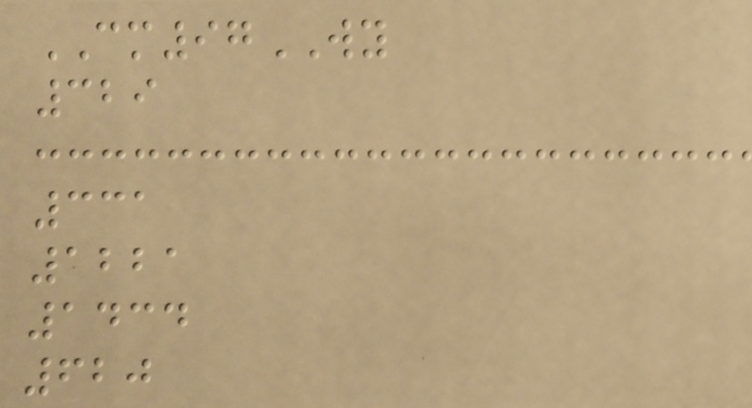CM97WY
329
331
1221
1434
620
